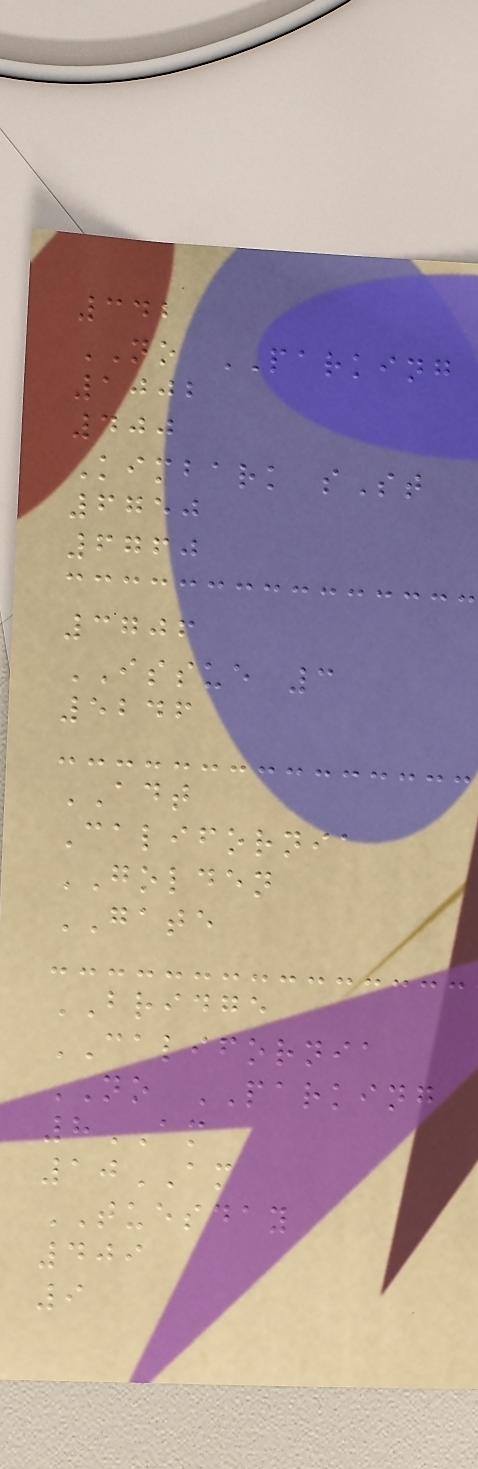342
NO PARKING
1002
400
Kimbark sSt
6750
6760
3706
ISSUE 3
5246
ADT
California
GOLDEN
GATE
BRIDGE
CALIFORNIA
NO PARKING
8AM
10AM
TUESDAY
409
9
